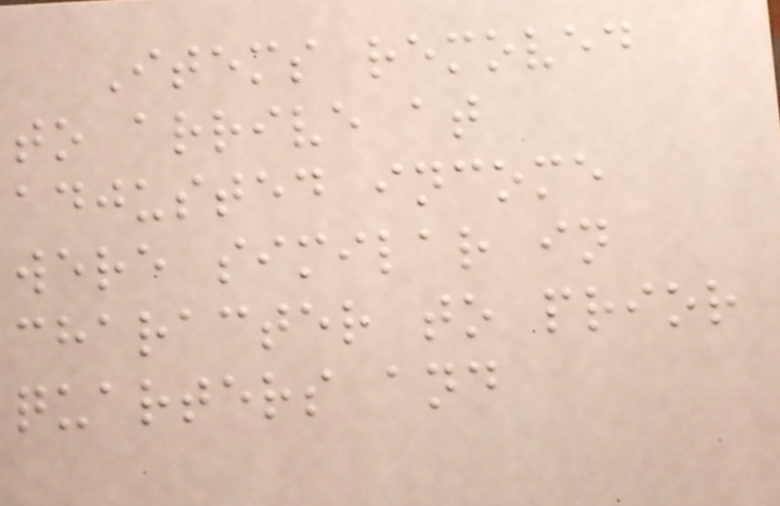Items removed
to arrive at
adjusted income
were similar in
character to prior
quarters and
